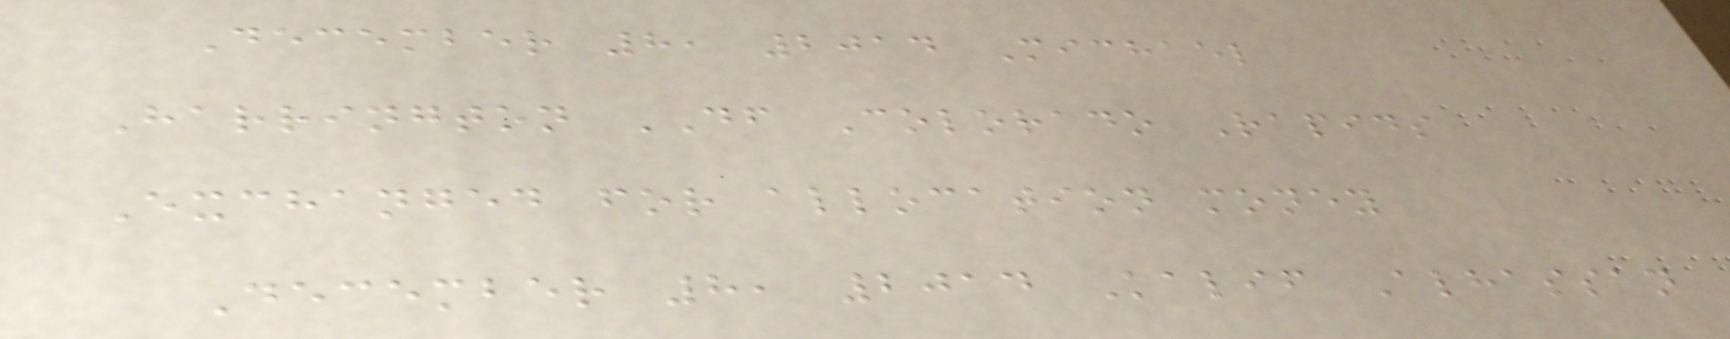December 8, 2014 Michael
Harrington DF Colorado Rapids
Exchanged for allocation money
December 8, 2014 Kalif Alhassan
